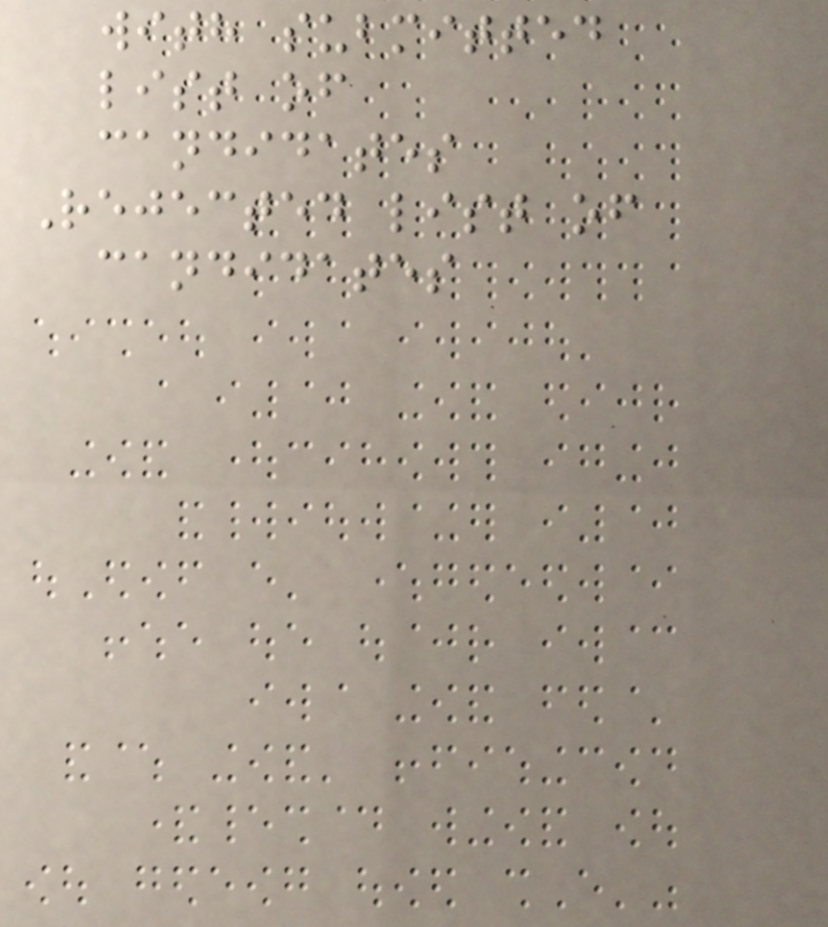with submitted
list of
candidates
Rejected list of
candidates
